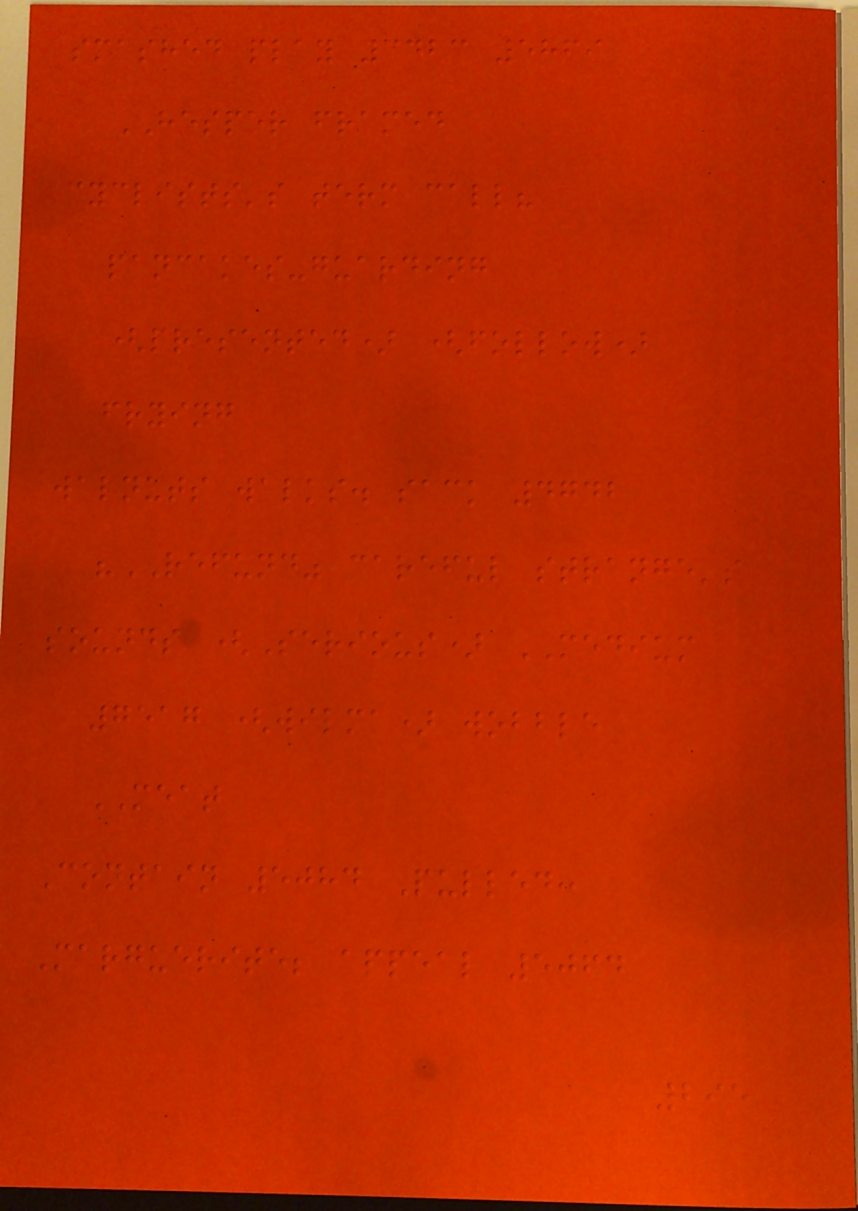smashed play 3423 5869
HESPER framed
cyclists's term call?
pancakes-guarding
(presented) (follow)
frying
walnuts walks. sack 4742
"REFUND" careful strange's
sounds (Serious) MEDIUM
7517 (wilma) wobble
MEAT
Contain 5084 Pulled:
Marguerite; appeal 5064
295
